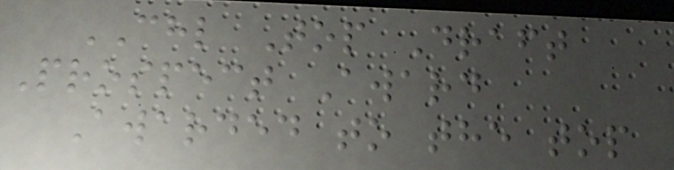CHL Top Draft
Prospect Award
Awarded to the top
